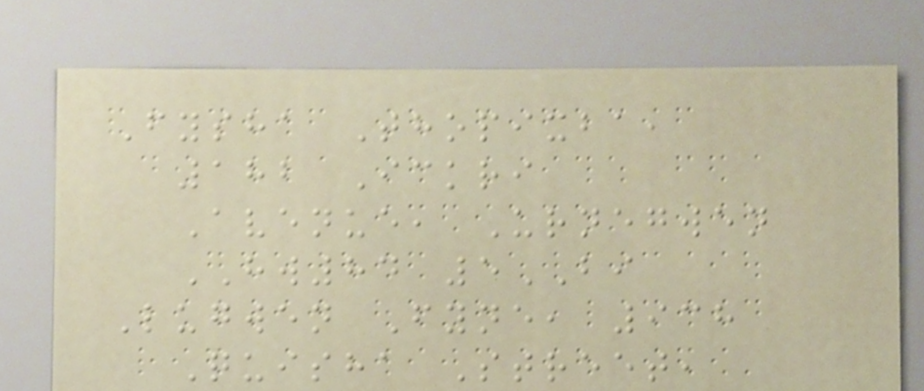Fysha Thopixba,
182 Ickri
Avenue, Urnegwen
HW84 5BI
Lugwen Fyne, 938
Quisha Street,
